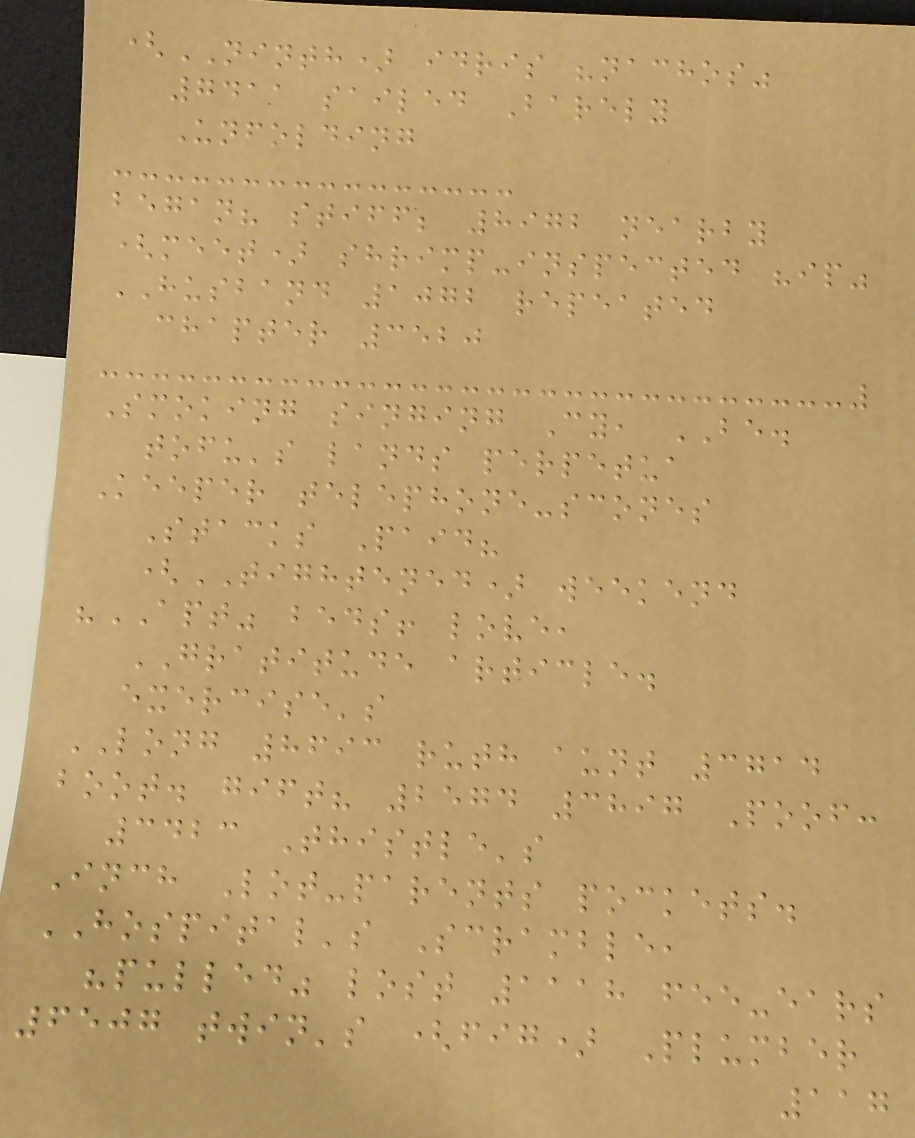(NINTH) idris "nachos"
7411 sailed Barely
Unfolding
began? stiff; 8972 nearby
(meet) shrimp-inspected "ip"
HUSBAND 1072 repeated
chapter 3520
Smoking singing Cy, BE.
tofu's lands perpetua
Keeper telephone-scones
Stacks Paid?
(TIGHTENED) weekend
"APT" beds! love,
GRATITUDE article.
exercise's
LONG 8693 ruth aunt 3714
boot. gift? 2574 3897 Poof:
3423 Thistle's
Inch Lot-parents pockets.
HOSPITAL's Scramble,
"pulled" lost 1118 fee-ears
6507 twin's (fig) Plumber
117
